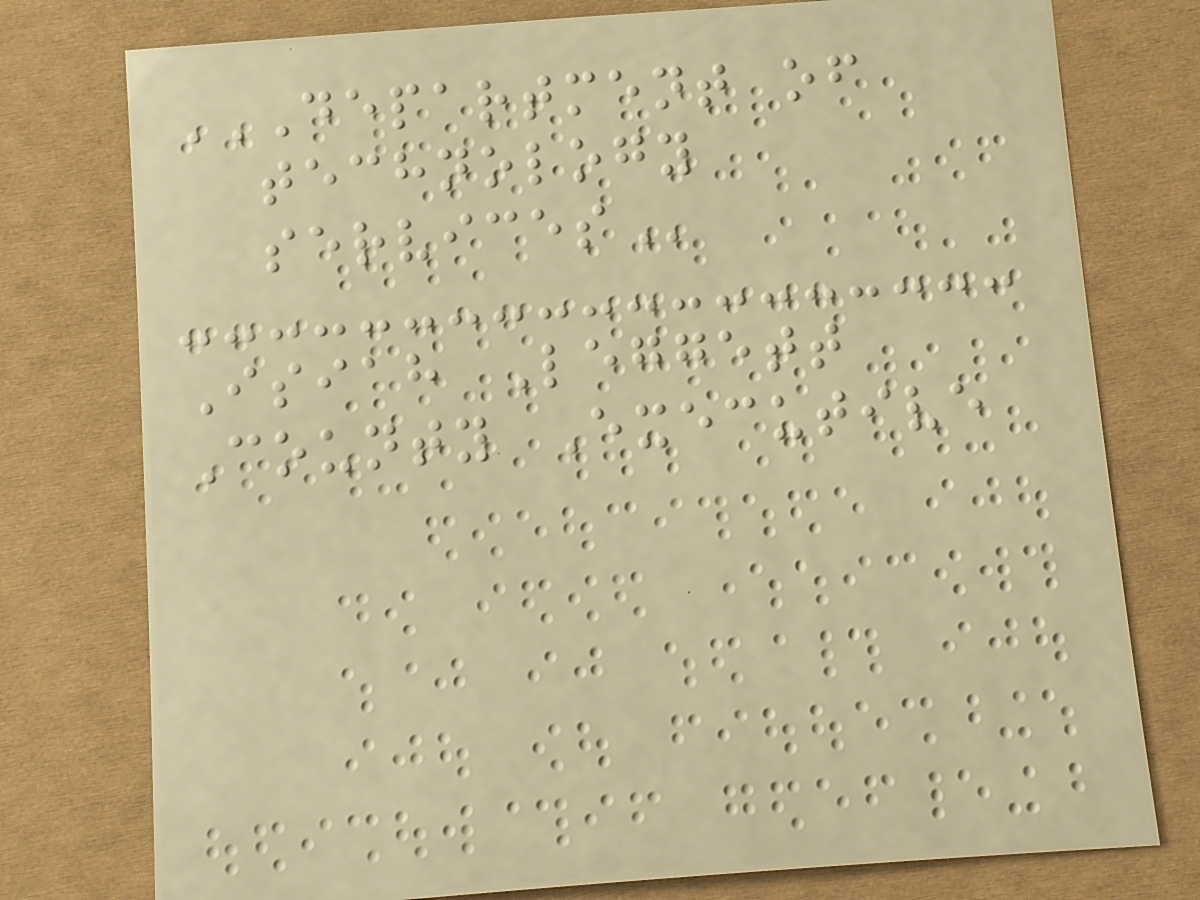DEPARTMENT OF
TECHNOLOGY
SERVICES
Isiah Leggett
County Executive
